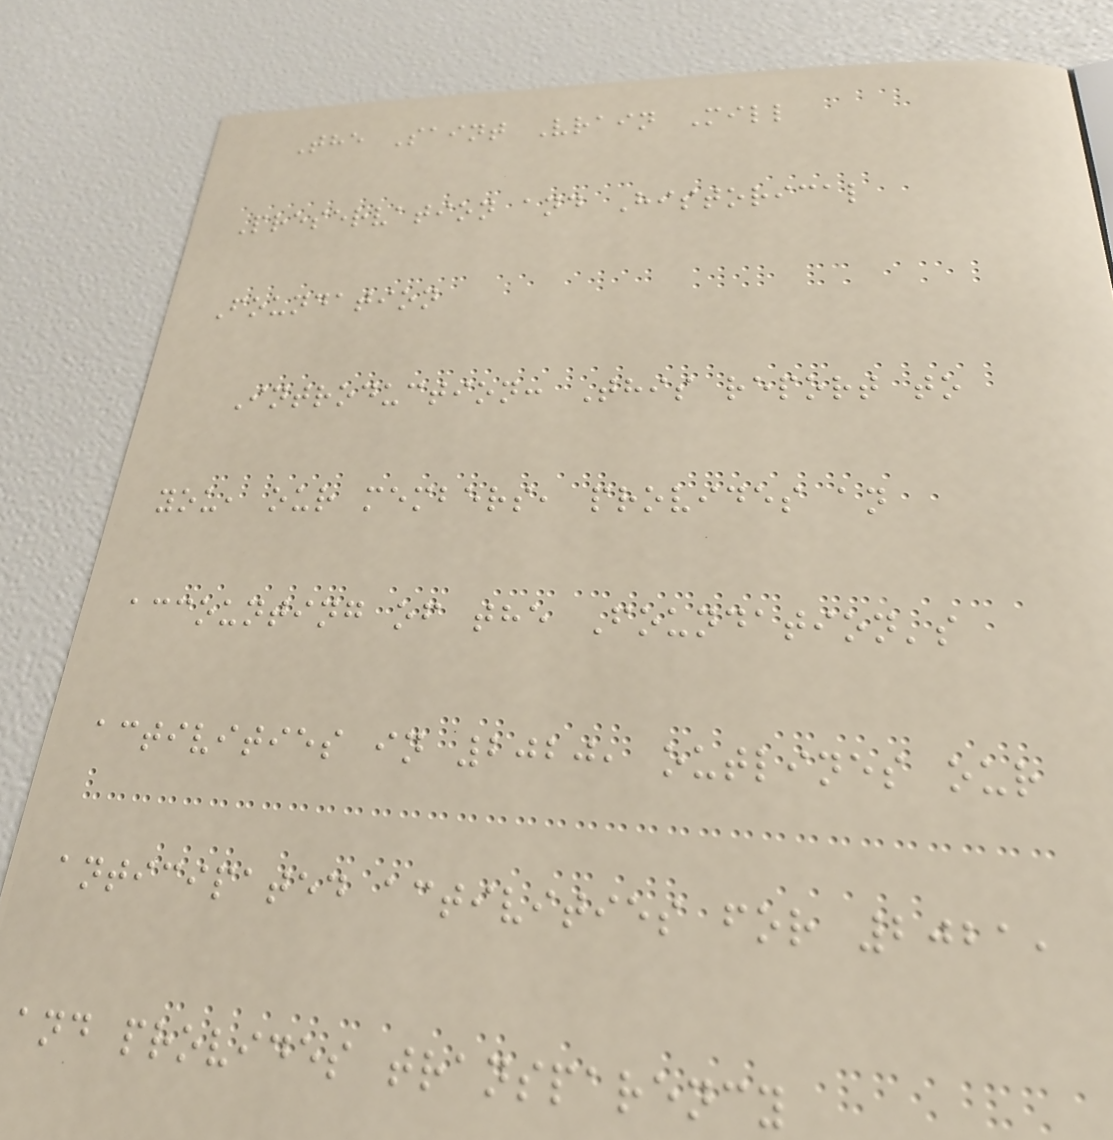The Saint Vrain Mill
Preservation and Historical
Foundation
Introduction: This report to
you, our members, provides an
accounting of the Foundation's
activities in 2020, outlines our
anticipated activities for 2021,
and provides transparency
